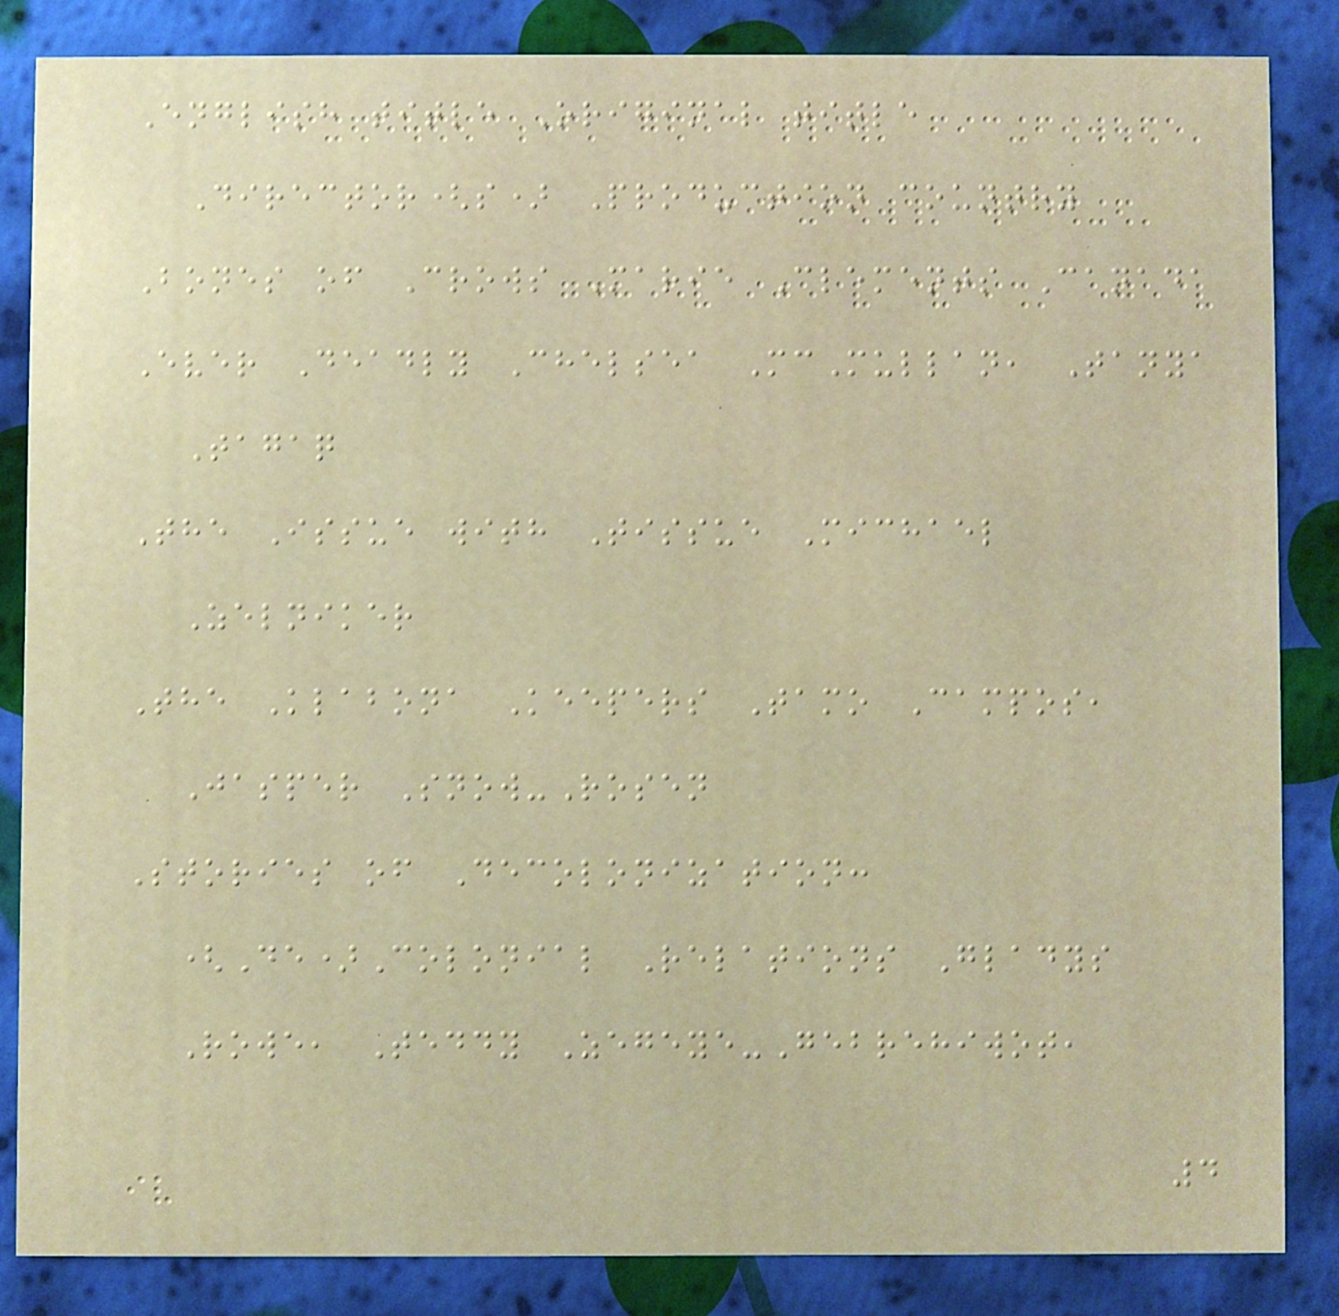English title Original title
Director(s) Production country
Bones of Crows Marie Clements Canada
Ever Deadly Chelsea McMullan, Tanya
Tagaq
The Issue with Tissue Michael
Zelniker
The Klabona Keepers Tamo Campos,
Jasper Snow-Rosen
Stories of Decolonization:
(De)Colonial Relations Gladys
Rowe, Teddy Zegeye-Gebrehiwot,
4
